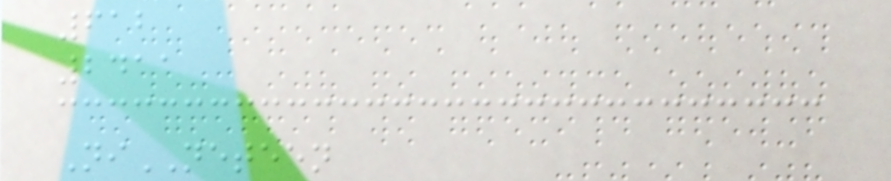612
2411
NiNETEEN
